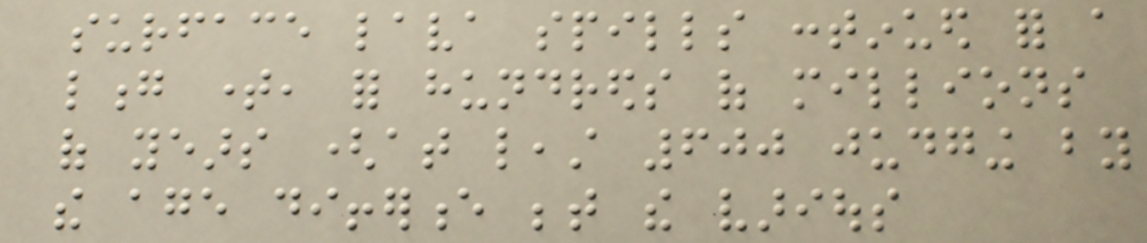surface lava spills continued for a
long time, for hundreds of millions
of years (at least 600 judging by
the age difference between the various
